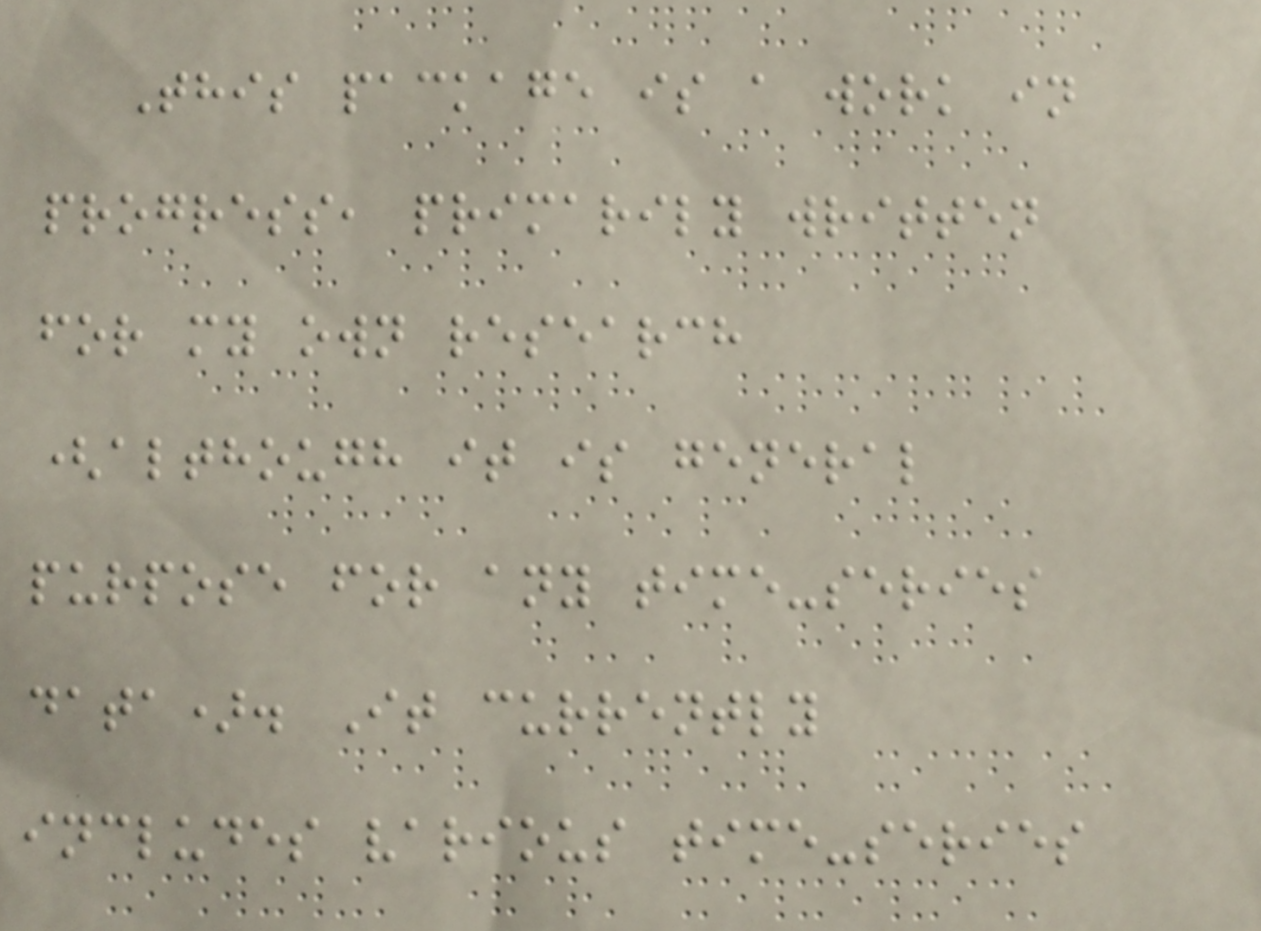This package is a work in
progress, primarily written
for my own research
(although it is general
purpose for any time-series
data). It currently
includes various time-series
